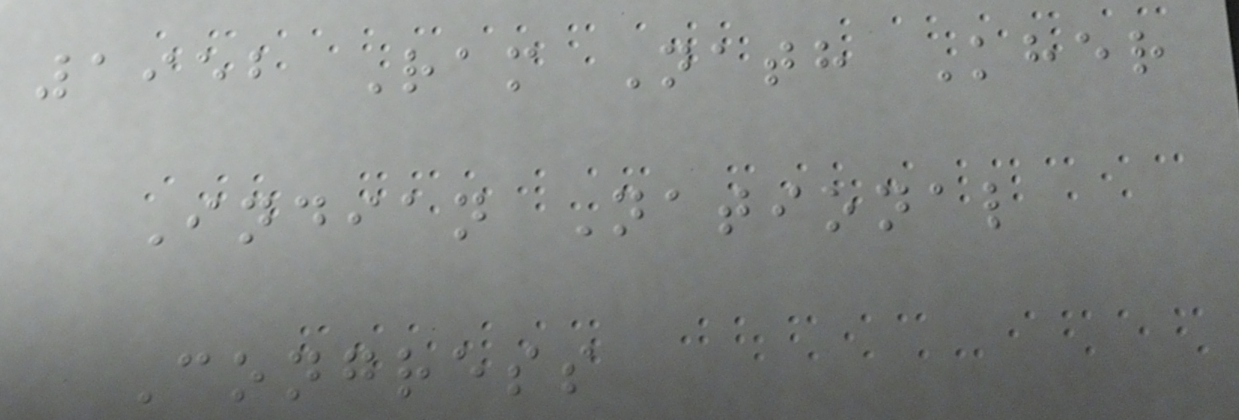1952 Ram Nath Kher
Indian National
Congress
